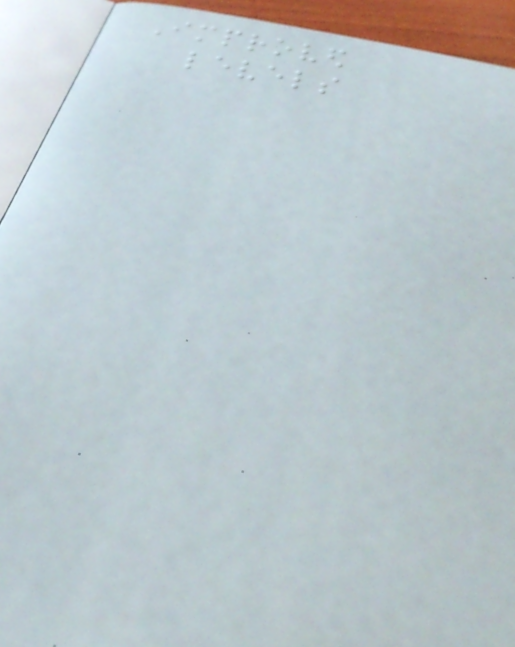Improved
levels
